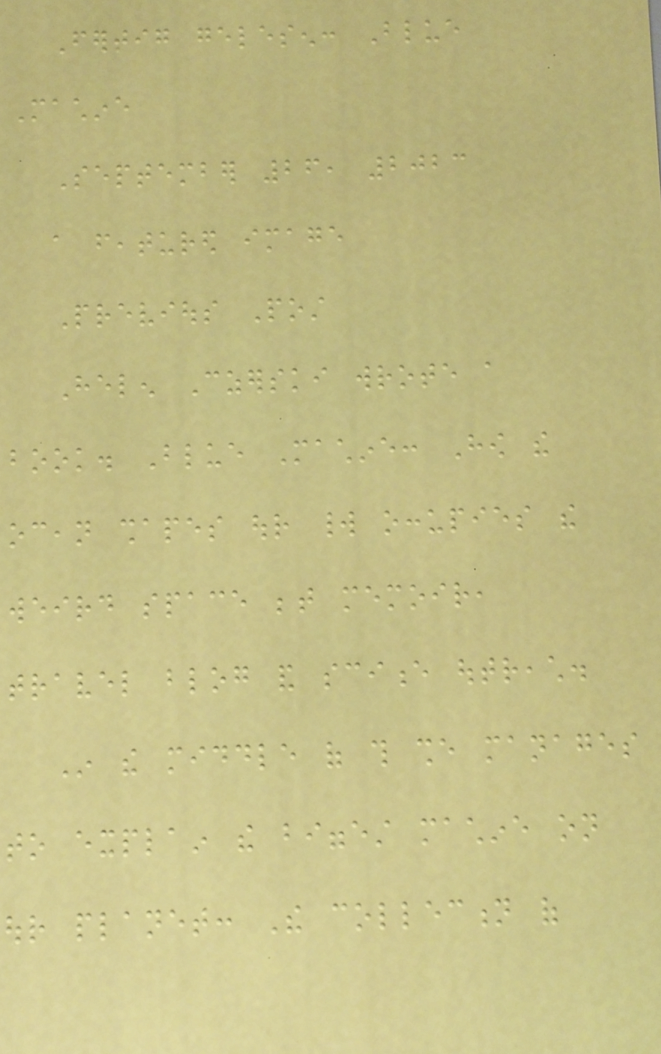Fertig gelesen: Blue
Machine
September 26, 2023
a featured image
Previous Post
Helen Czerski wrote a
book. Blue Machine: How the
ocean shapes our world occupies the
weird space between memoir,
travel blog and science outreach.
In the middle of this she manages
to explain the biggest machine on
our planet: The collection of
